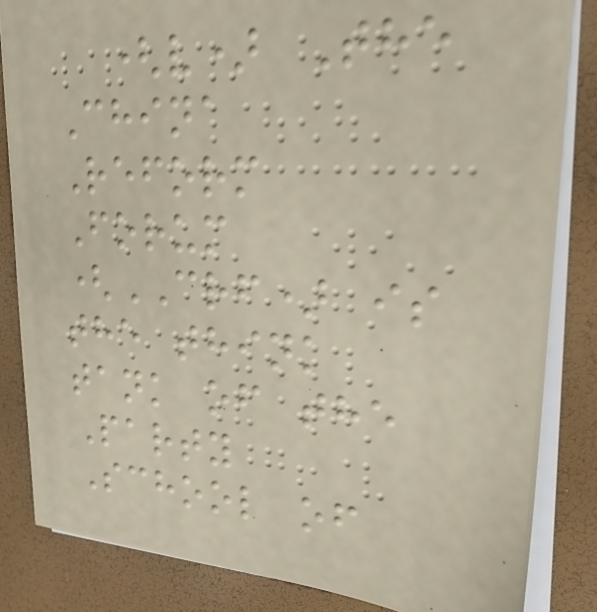(v) The
China
Reform
Forum
(CRF) is
the think
tank of the
Party
School of
